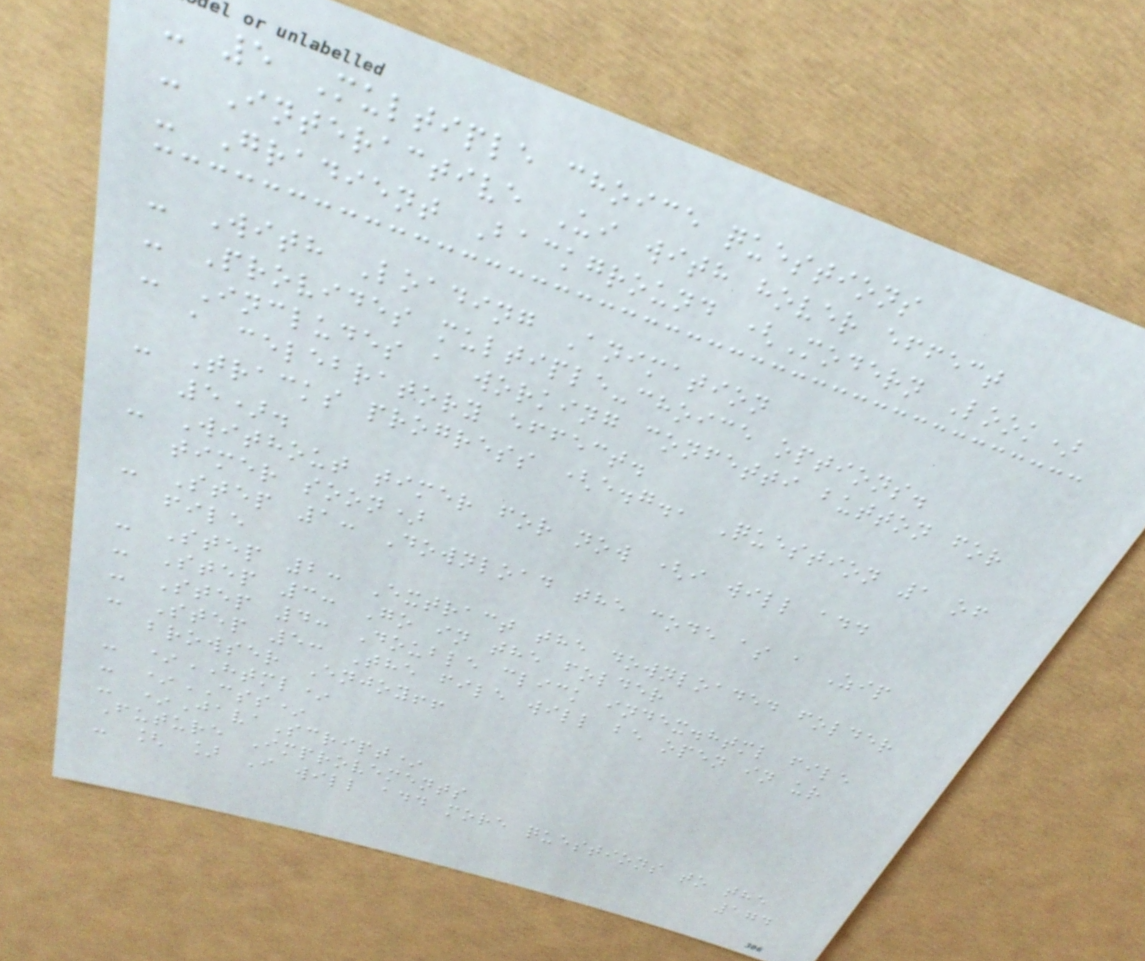- 5 Multiple choice questions
- Interactive Ui with hover effect
- Gradient Background (Modern Look)
- With Loading Animation
- Provides multiple-choice options.
- Includes a working confetti button for
a celebratory effect.
- Tracks progress (e.g., Question 1 of
5).
- Without timer for now (i will add
timer soon)
- Step 1: Download the code as a Zip
file
- Step 2: Extract the downloaded folder
- Step 3: Go in the folder
- Step 4: Double click index.html file
- Step 5: The file will be open in ur
browser Enjoy!!
- *HTML*
- *CSS*
- *JavaScript*
Future Improvements
- [ ] I will add more questions to the
174
